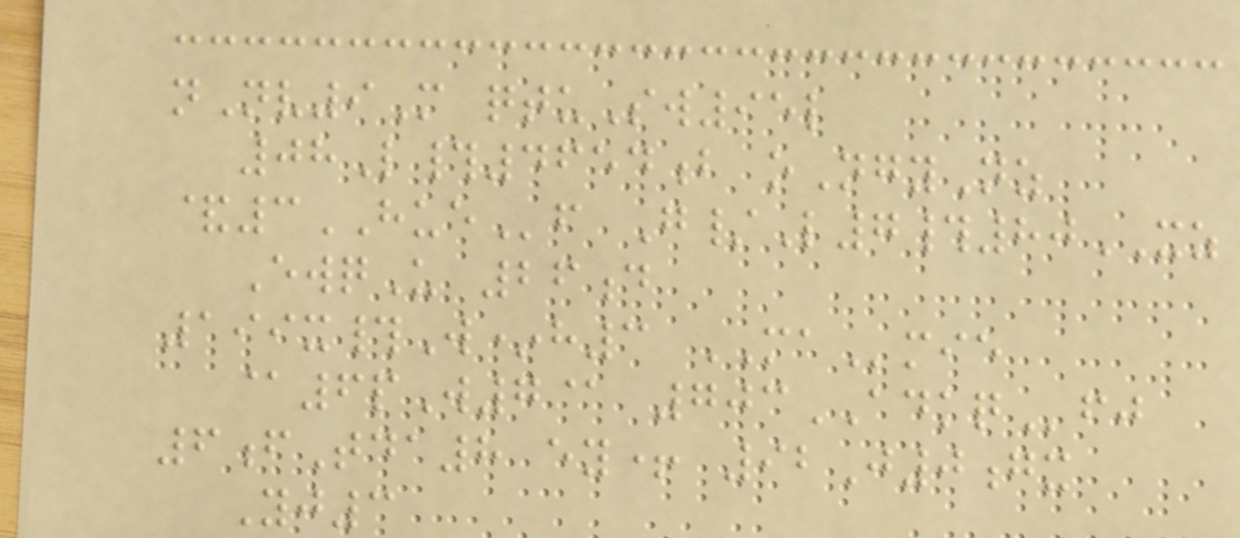nNv9M qtuSw95l
08L#4654b oNgyNz
&3HUEf G/L7#80XZ
EwqU 26d
199x#W*h3 MAmie
@6pW7@ 703ADKQfj
6fTda8 ey+ 92J0gx
Yj3
